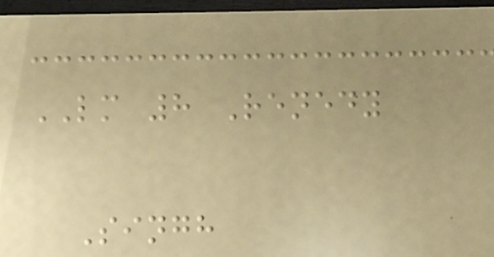LM 8 Renedy
Singh
